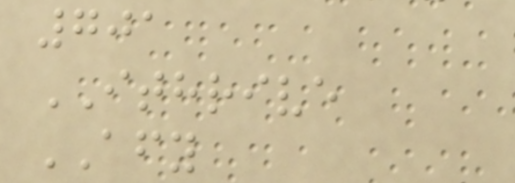701
ITHRIVE
AFY
